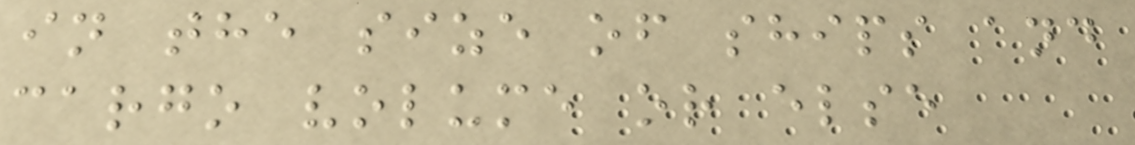in the size of ships and
cargo volume or else
